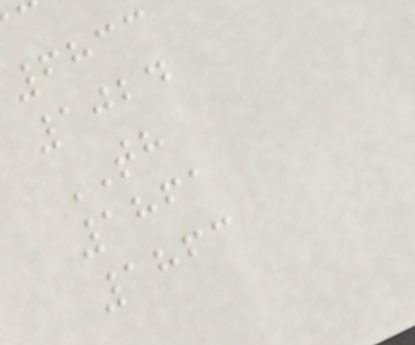6833
1024
TH
1861
1863
